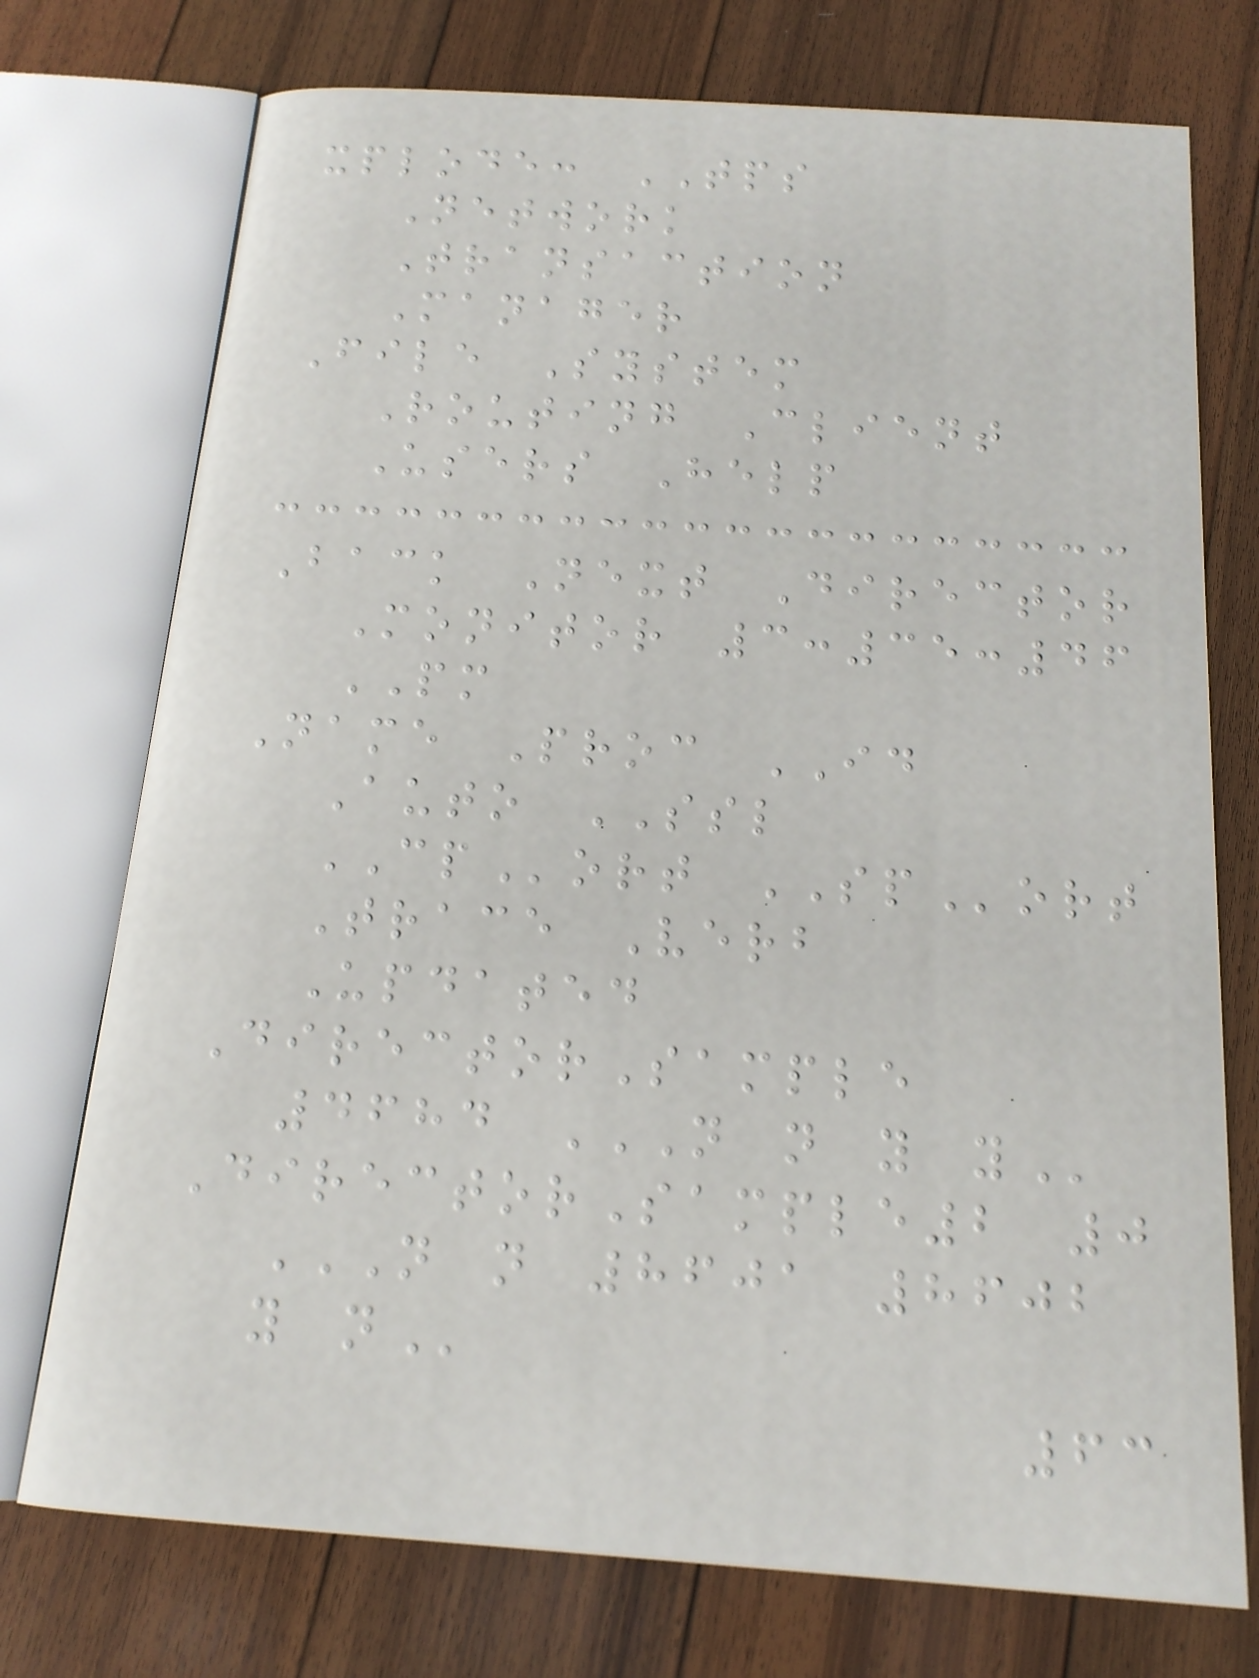xplode: TPS
Network
Transaction
Manager
File System
Routing Client
Users Help
Back Next Director
Monitor 3:35:46
PM
Name Proc ID
Auto SSL
CPort SPort
Trace Verb
Updated
DirectorSample
4684 N N Y Y
DirectorSample2 0
N N 8601 8602
Y N
63
